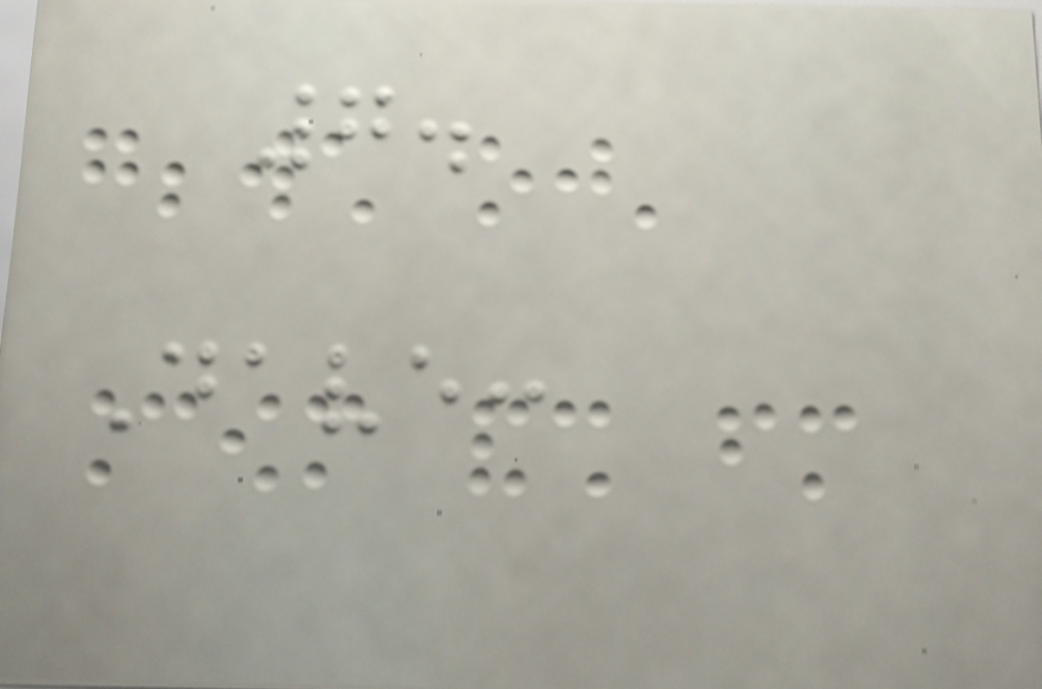7.
Dave:
